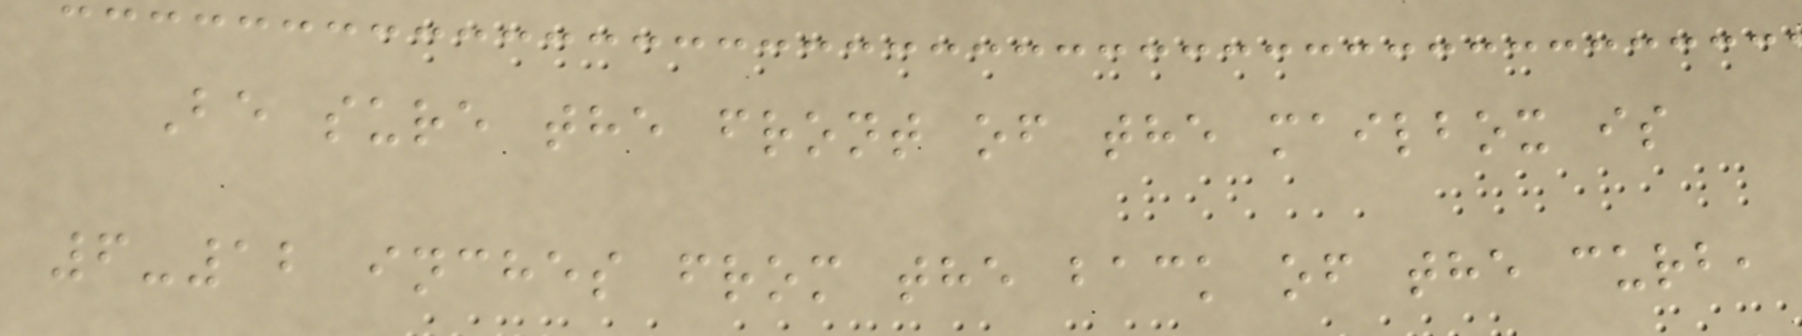Be sure the front of the mailbox is
6-12 inches from the back of the curb,
